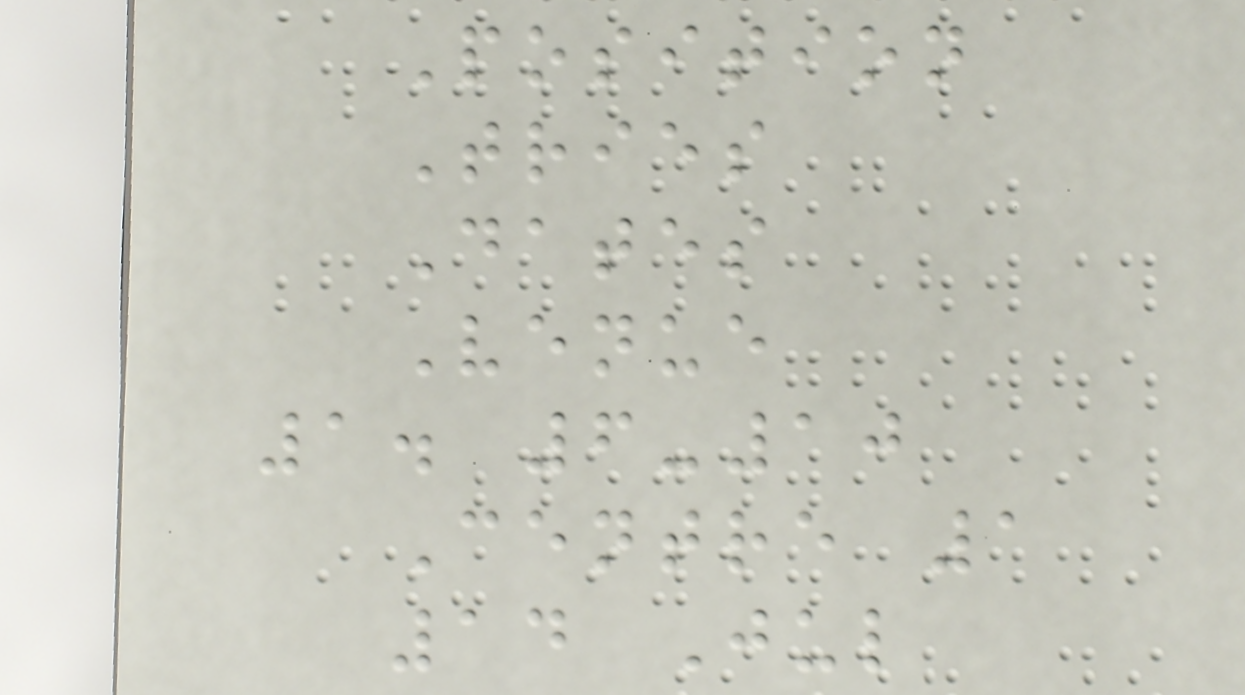Position
Tries
Dates
Venue
1. 6-10
Centre 1
14 Jul
